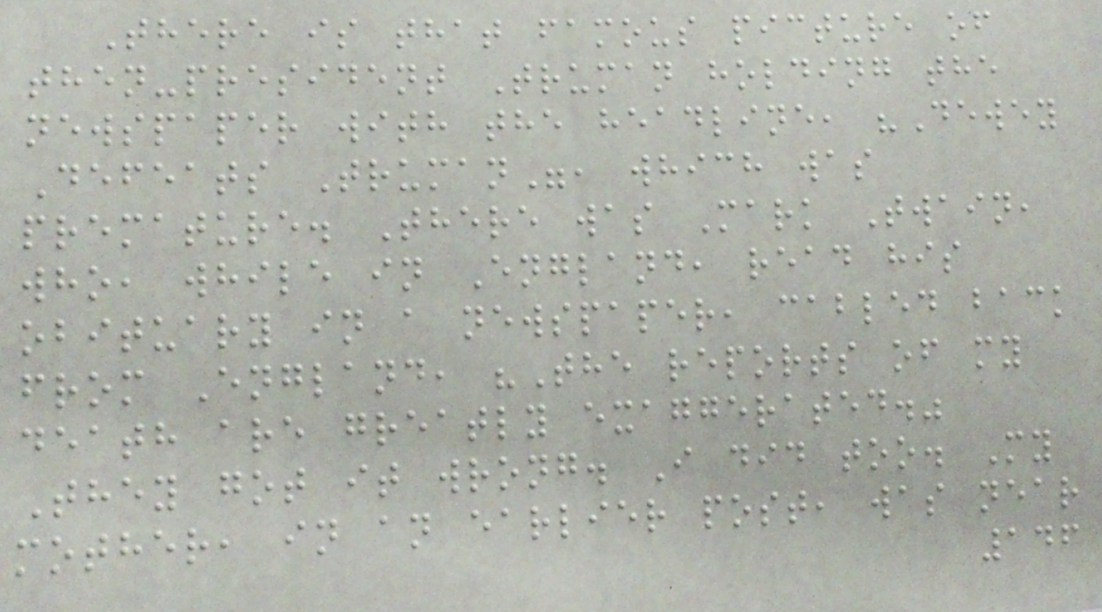There is that famous picture of
then-president Truman holding the
newspaper with the headline, "Dewey
Defeats Truman", which was
premature. There was Mark Twain,
who, while in England, read his
obituary in a newspaper, cabled back
from England, "The reports of my
death are greatly exaggerated."
They got it wrong. I did too. My
mother, in an earlier post, was near
146
